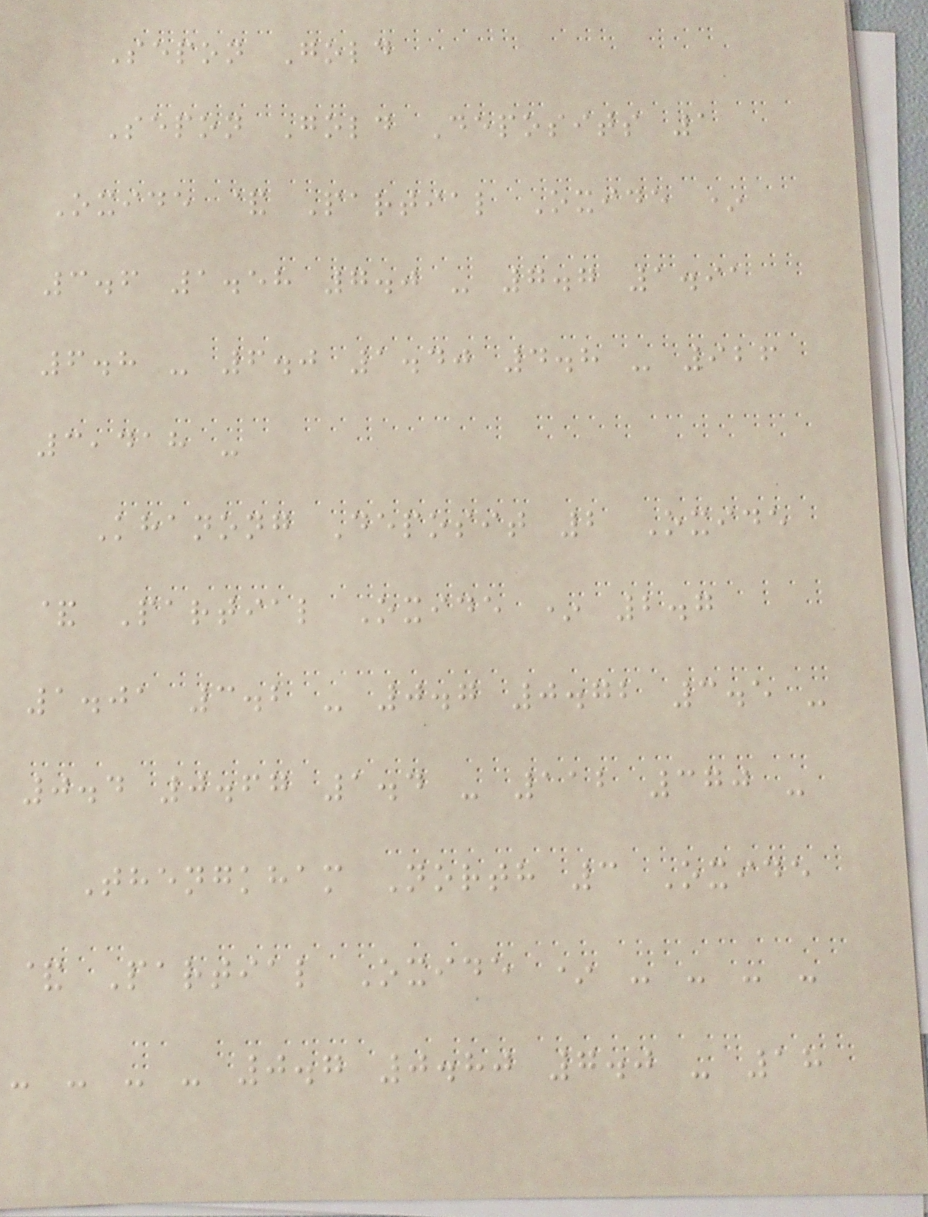Sepon Gold
Sepon Gold Deposits 1
Oxide & Partial Oxide *
3.6 1.58 7.0 - 7.7 1.91
6.8 - 6.0 1.40 4.8 - 926
3,418 -
Khanong Deposit 2 Oxide
& Partial Oxide * 2.7
1.01 3.2 - 0.7 0.72 3.5 -
0.4 0.67 1.4 - 112 370 -
Thengkham North 3 Oxide
& Partial Oxide * - - - -
- - - - 0.7 0.80 7.0 - 18
